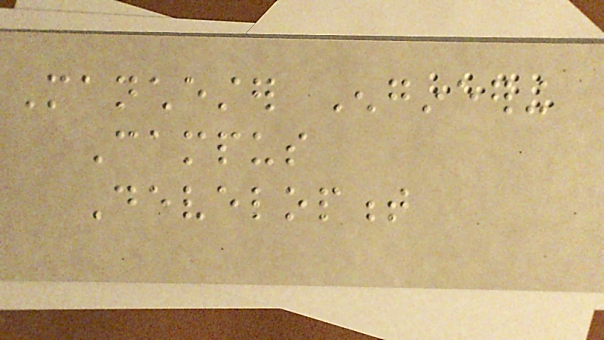Manchester Engineering
Campus
Development
